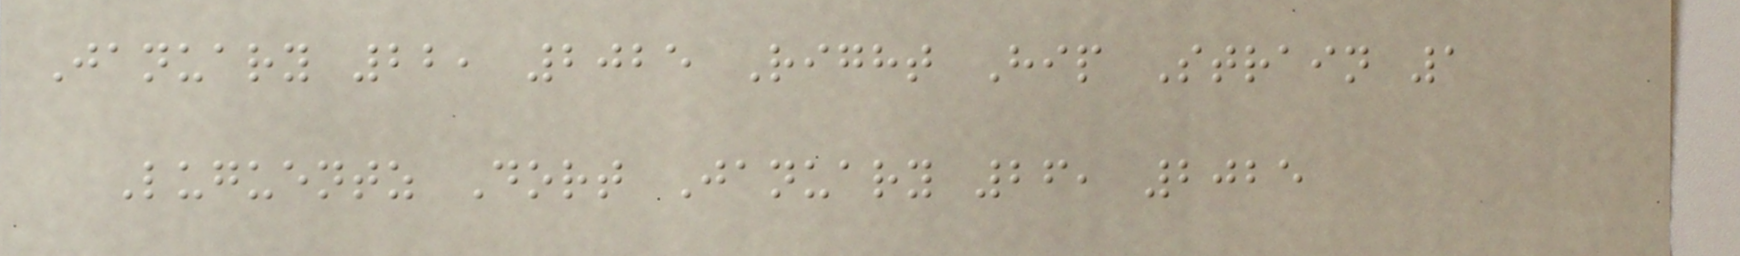January 22, 2025 Right Hip Strain 1
Luguentz Dort January 26, 2025
